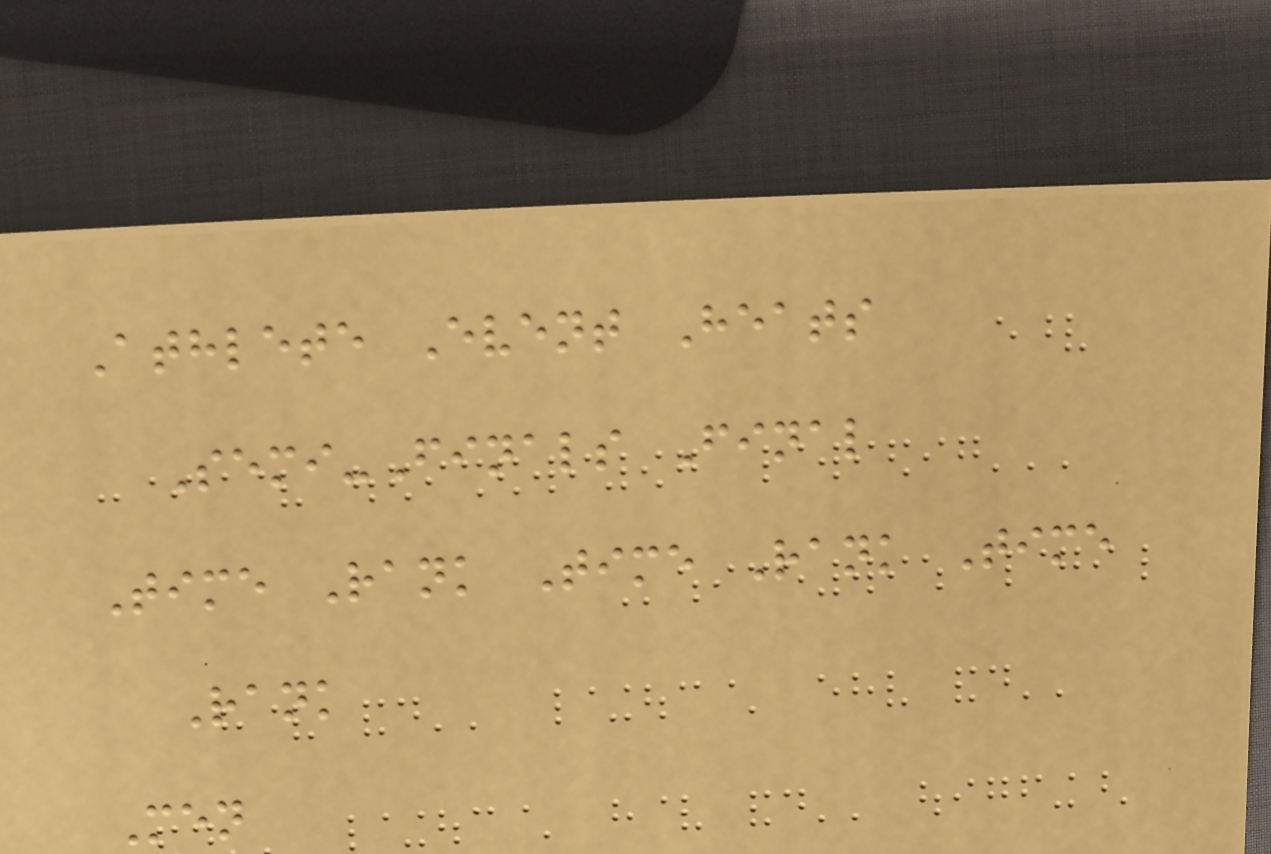Athlete Event Heats
Semi-Finals Final
Time Rank Time Rank Time
Rank
Men
